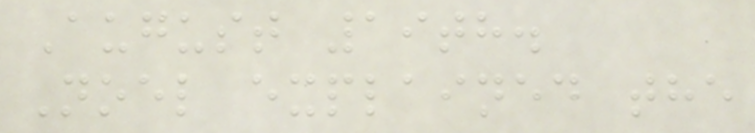August 19th.
Noel explained the
